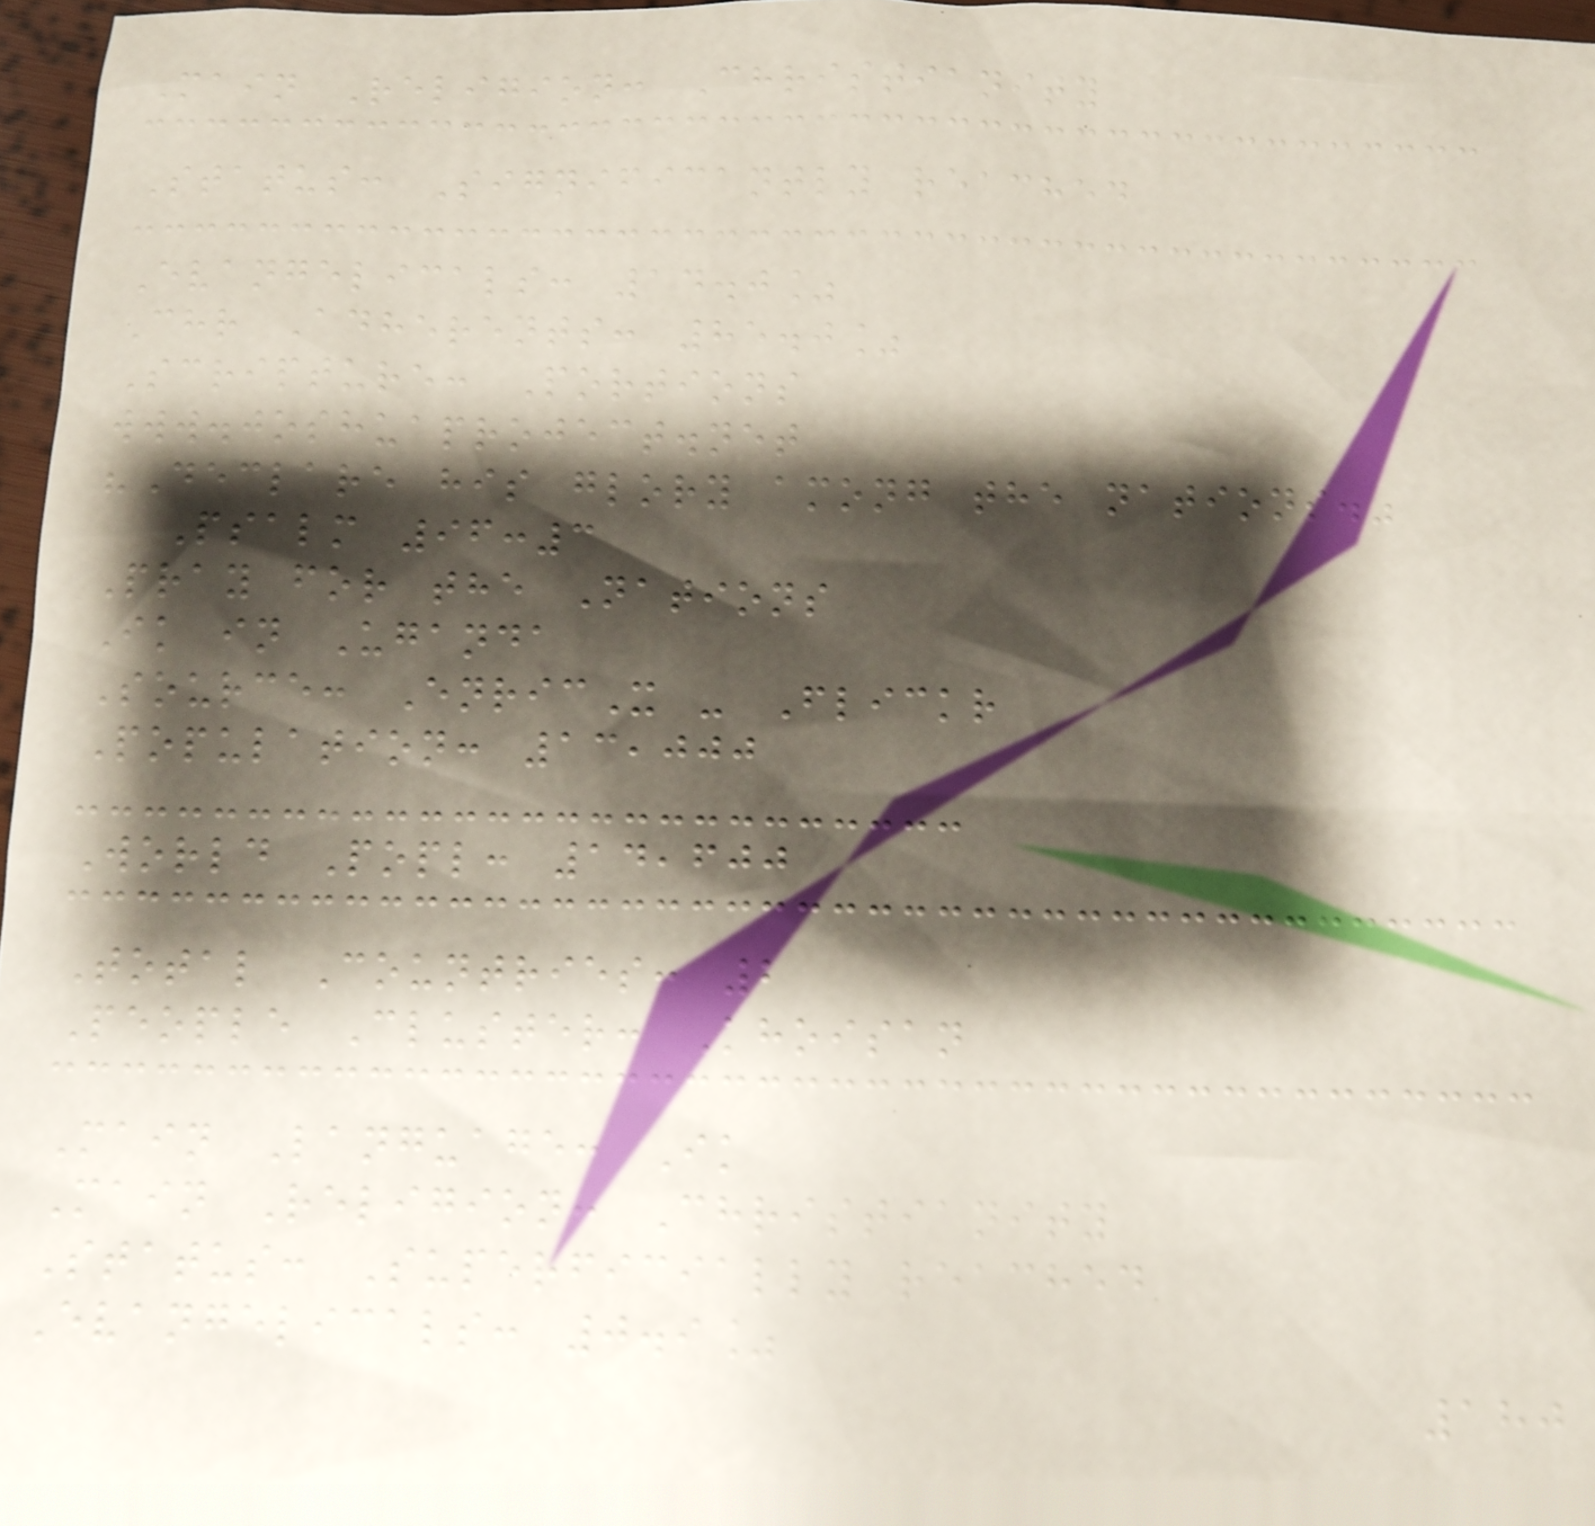Main Religion: Christianity
Status: Significantly reached
Evangelicals: 14.0%
Chr Adherents: 85.0%
Scripture: Portions
www.joshuaproject.net
"Declare his glory among the nations."
Psalm 96:3
Pray for the Nations
Ik in Uganda
Source: EnricX - Flickr
Population: 13,000
World Popl: 14,600
Total Countries: 2
People Cluster: Khoisan
Main Language: Ik
Main Religion: Christianity
Status: Superficially reached
Evangelicals: 0.9%
180
